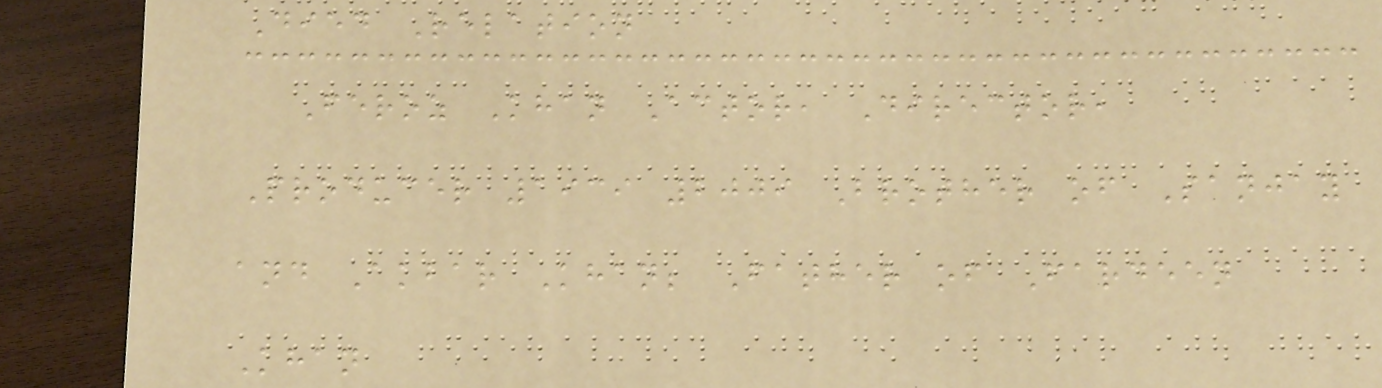Died Relation
Feroz Khan Actor, Director,
Producer 1939 2009 Brother of Sanjay
and Akbar Khan; Father of Fardeen
Khan
